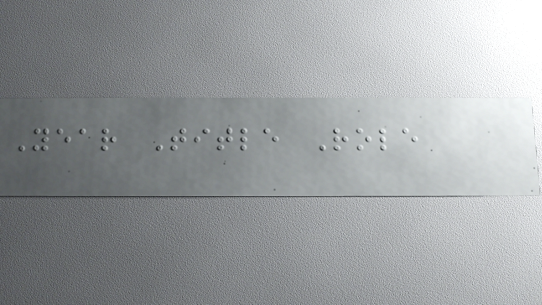Year Title Role
